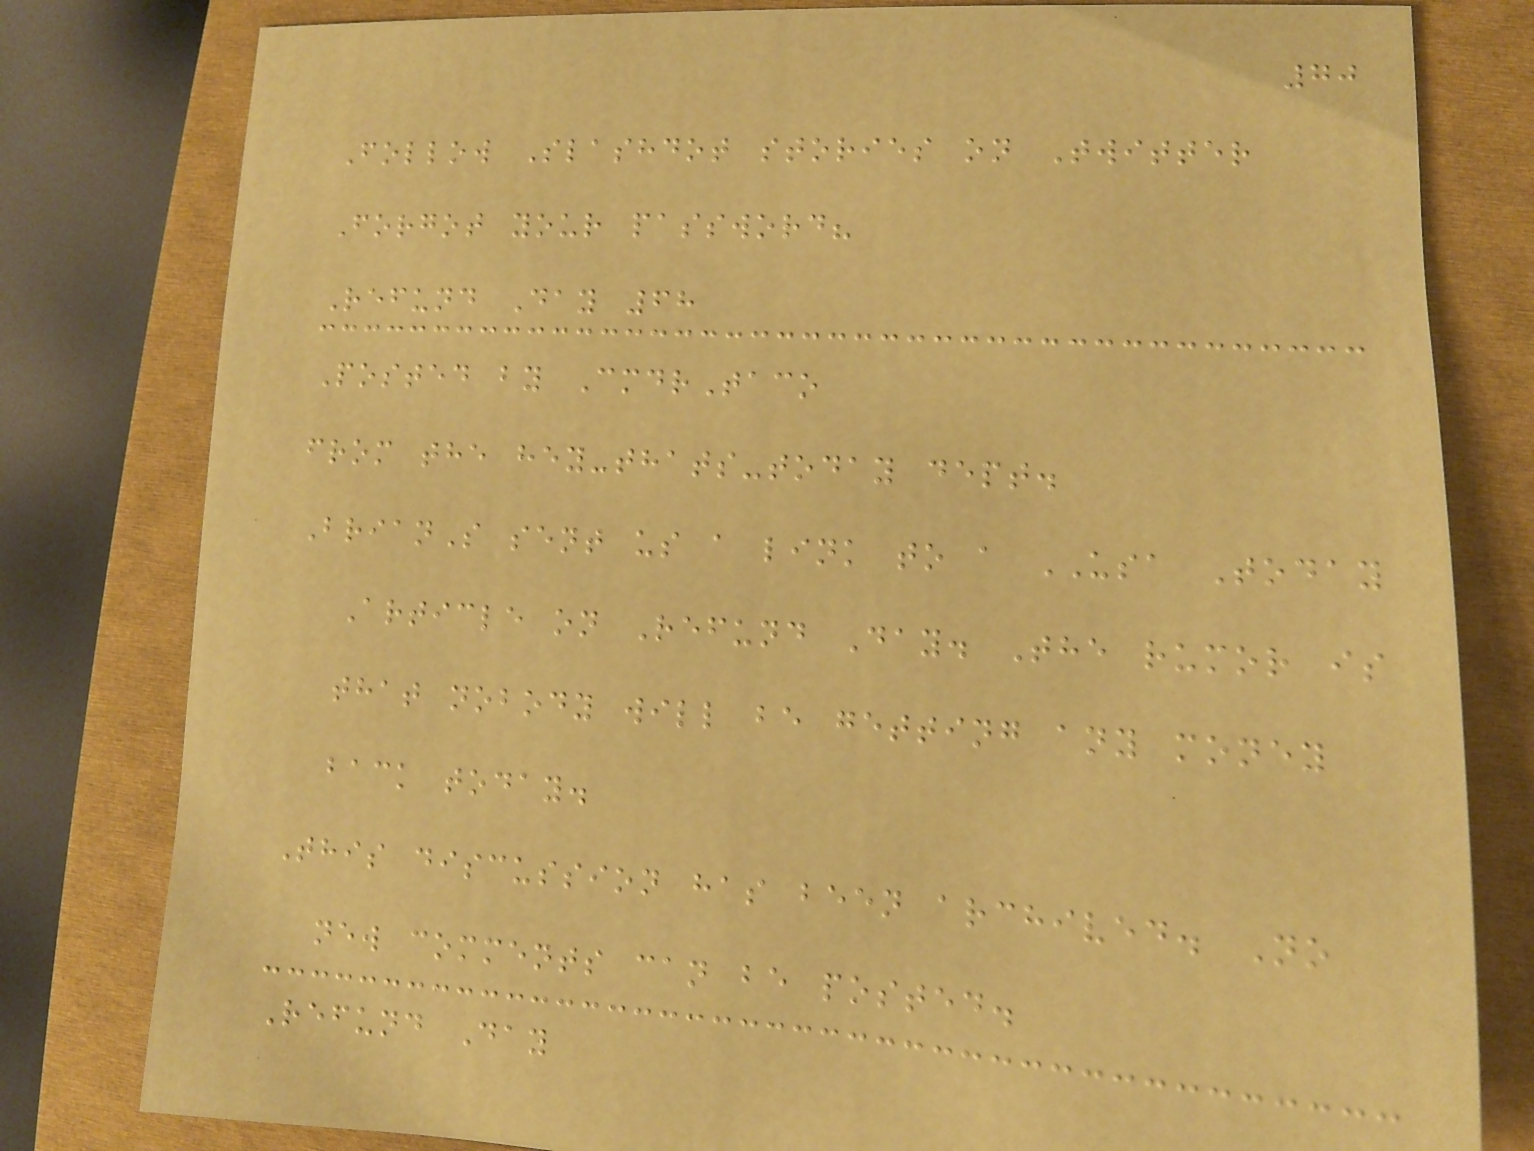70
Follow Slashdot stories on Twitter
Forgot your password?
Refund Day 68
Posted by CmdrTaco
from the hey-thats-today dept.
BrianS sent us a link to a USA Today
Article on Refund Day. The rumor is
that nobody will be getting any money
back today.
This discussion has been archived. No
new comments can be posted.
Refund Day
